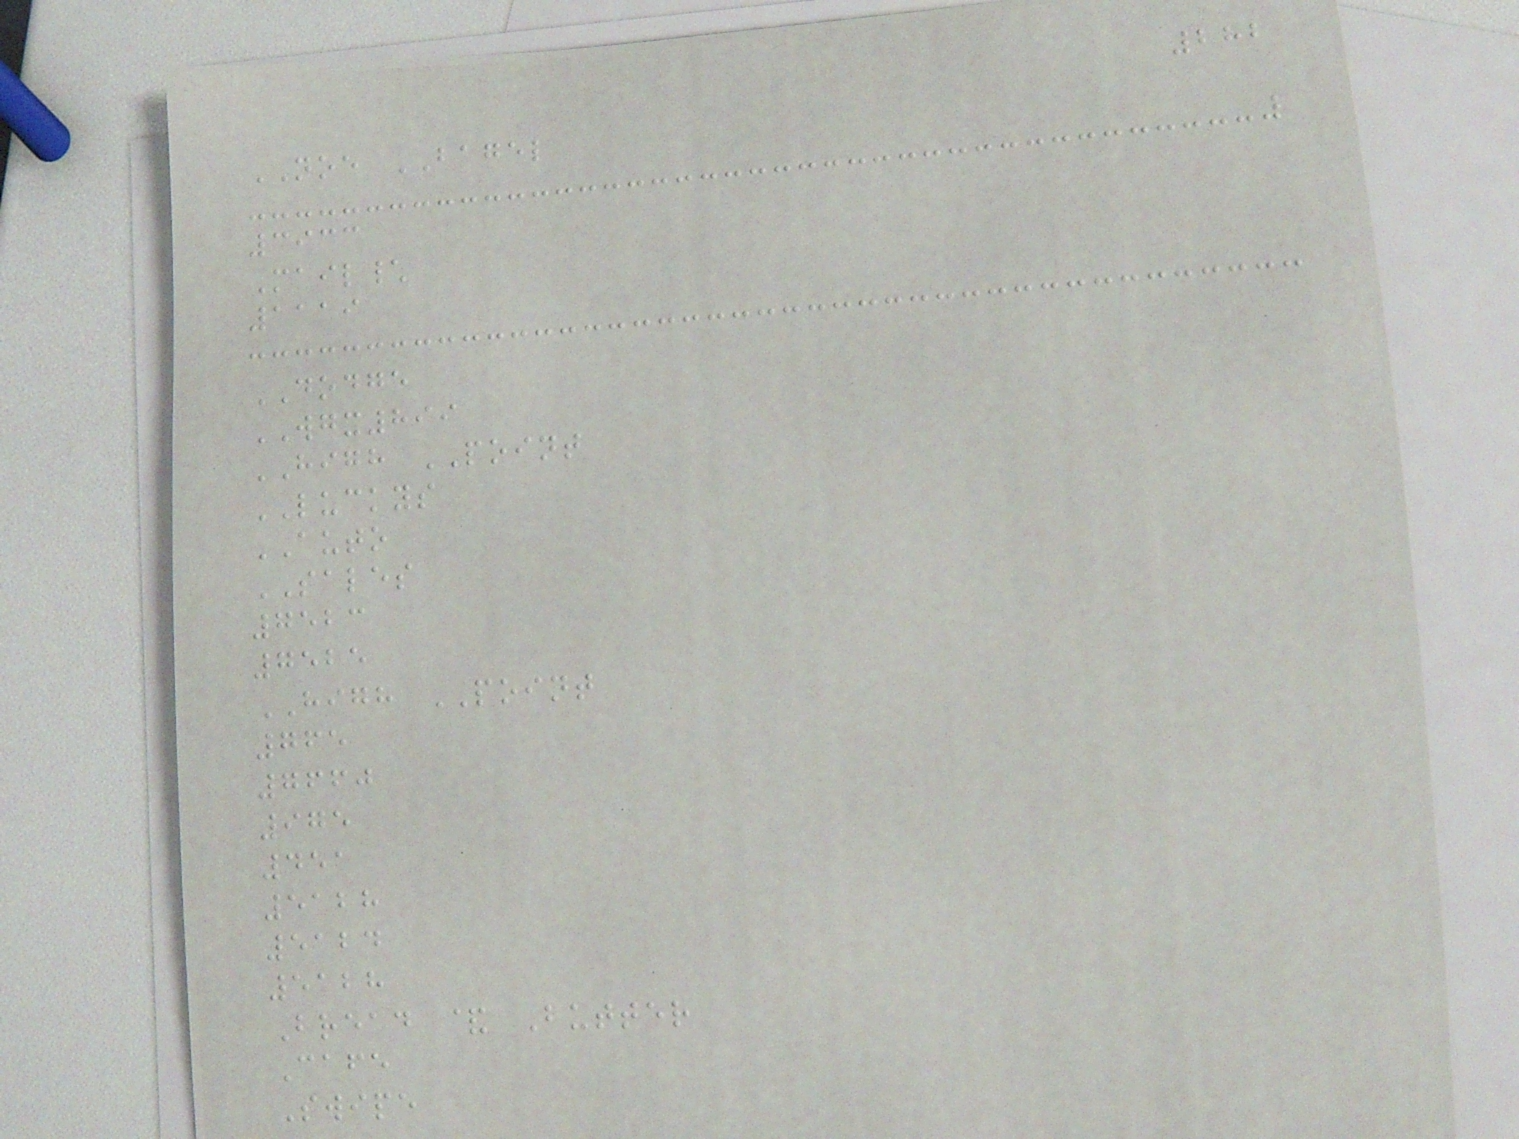282
NOE BAGEL
3933
Mail\
1119
DODGE
WGX899
HIGH POINT
LUCKYS
AUTO
SALES
7523
7525
HIGH POINT
765
7660
975
451
5128
5124
5128
Bread & Butter
Cafe
Swipe
